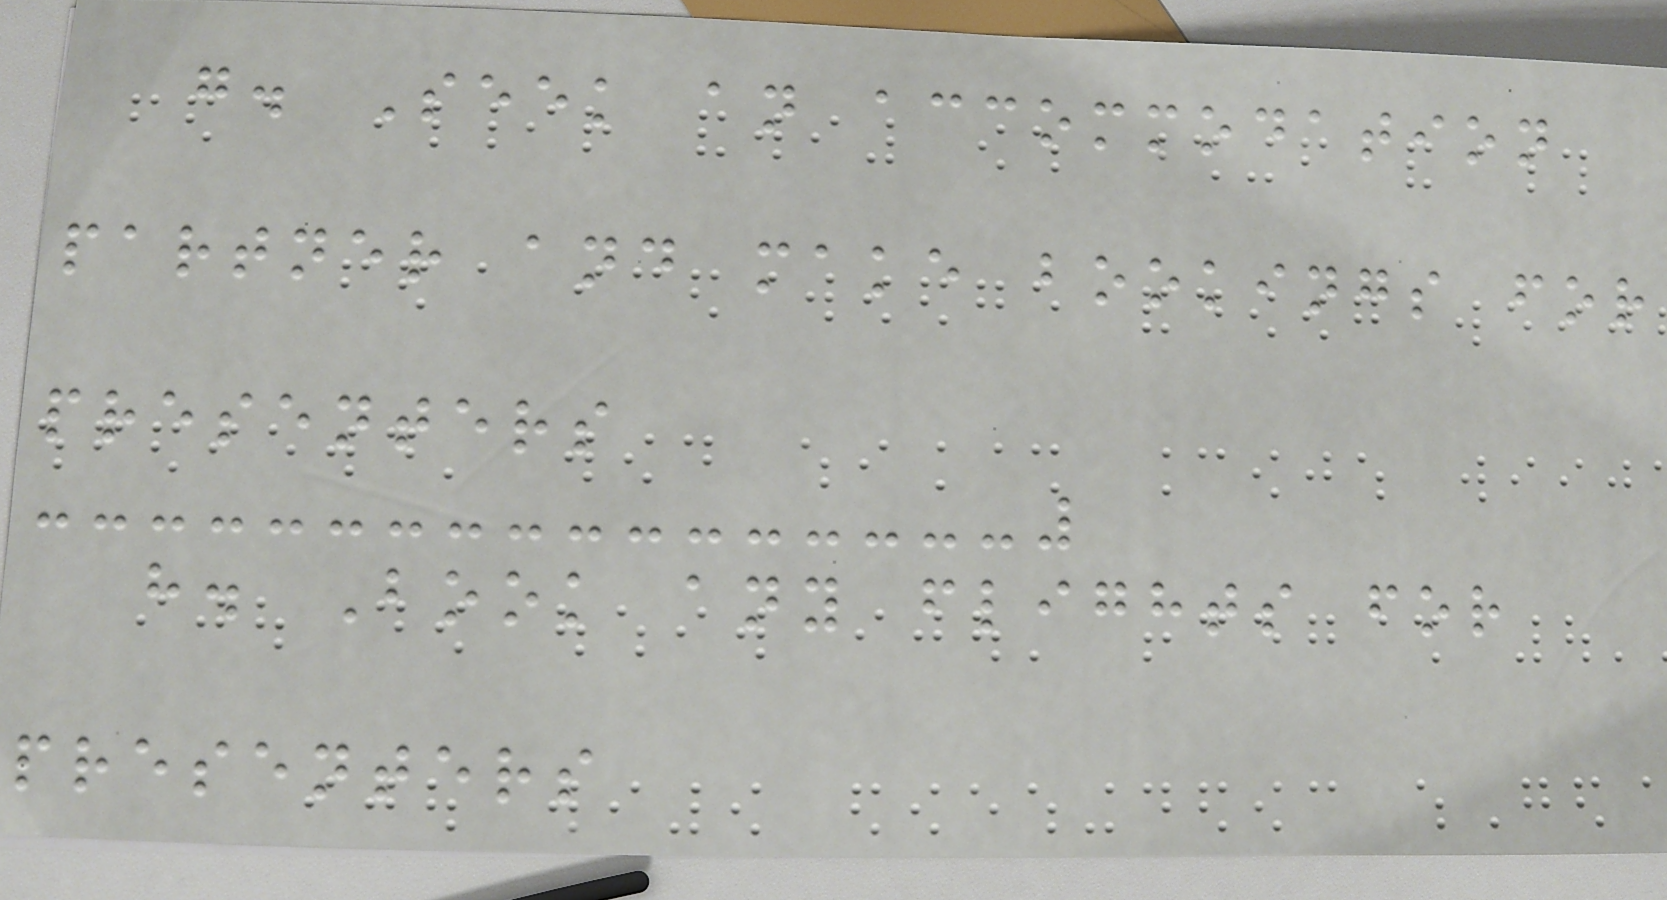g. Seek an accommodation
partner and make bookings for
presenters
h. Book any flights for
presenters
